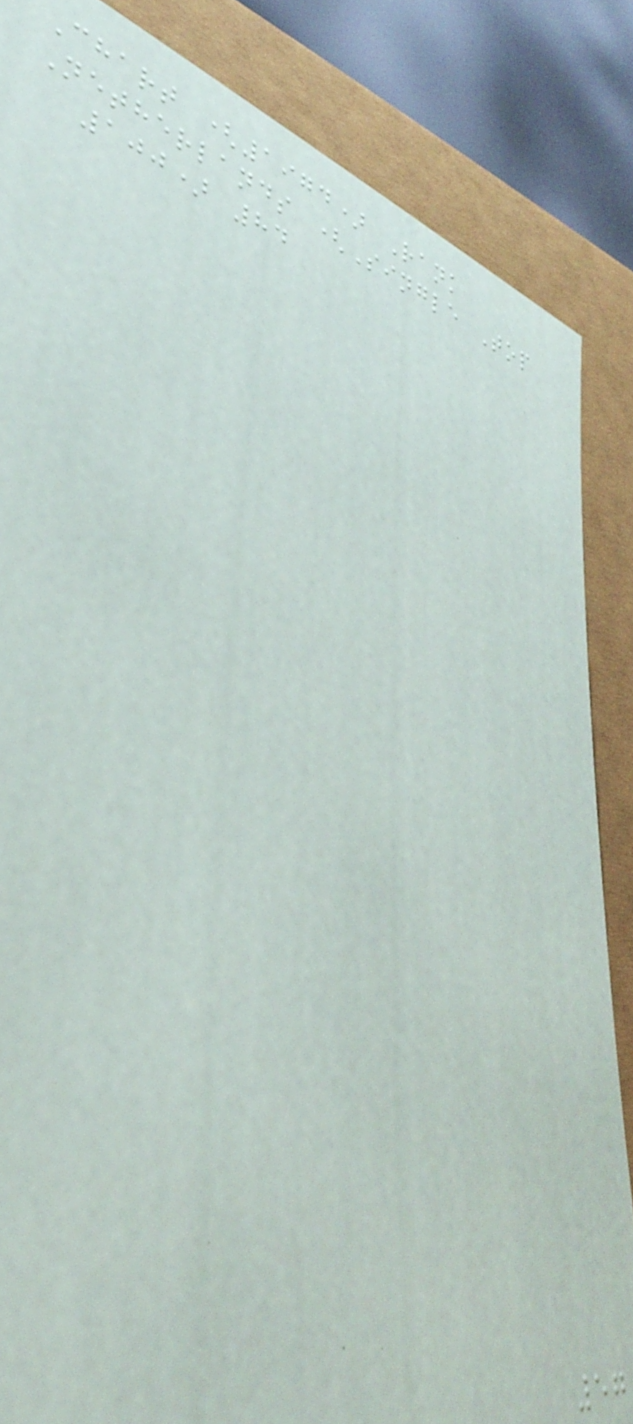Chart (1974) Rank
Netherlands (Single Top
100) 84
57
